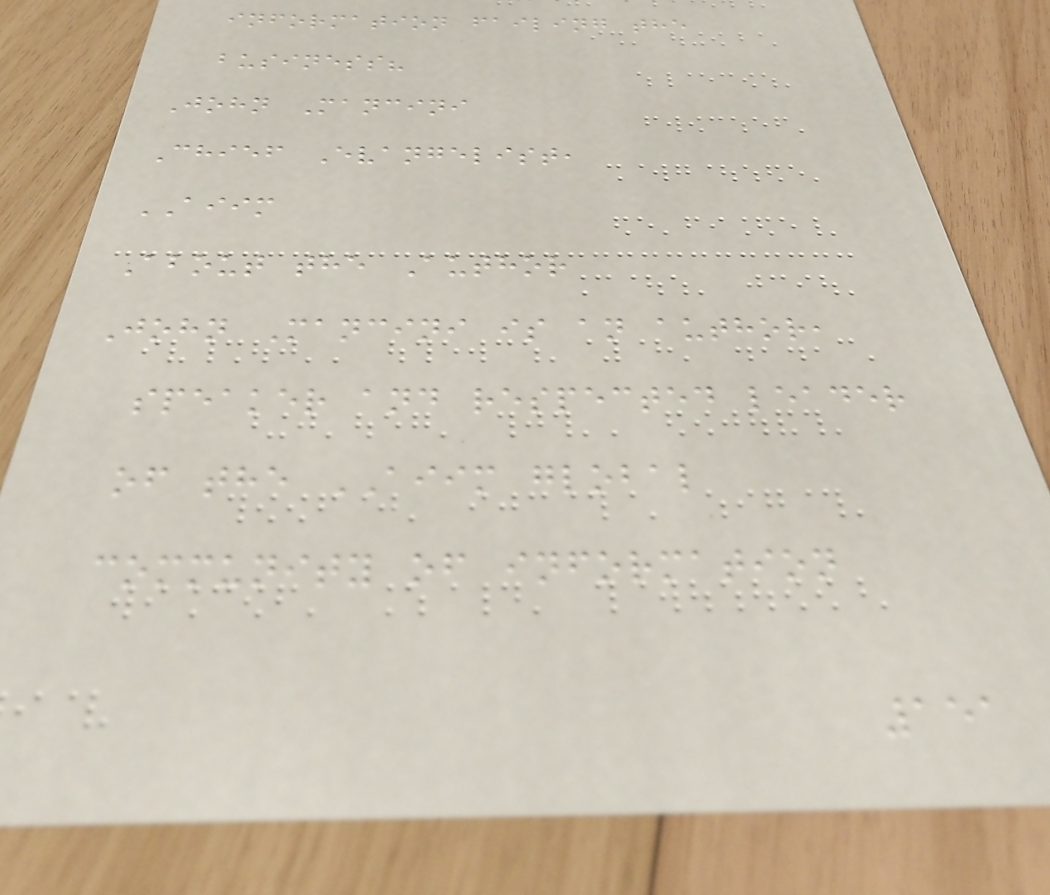information failing the
business?
John Mancini
Chief Evangelist,
AIIM
About the Author
John Mancini is an author,
speaker and respected leader
of the AIIM global
community of information
151
